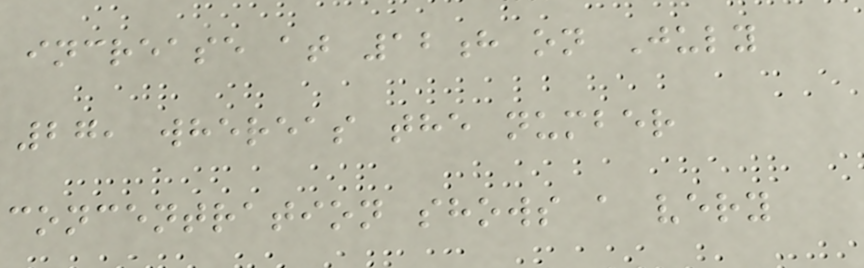increase at 12h on July
27, whereas the number
concentration shows a very
